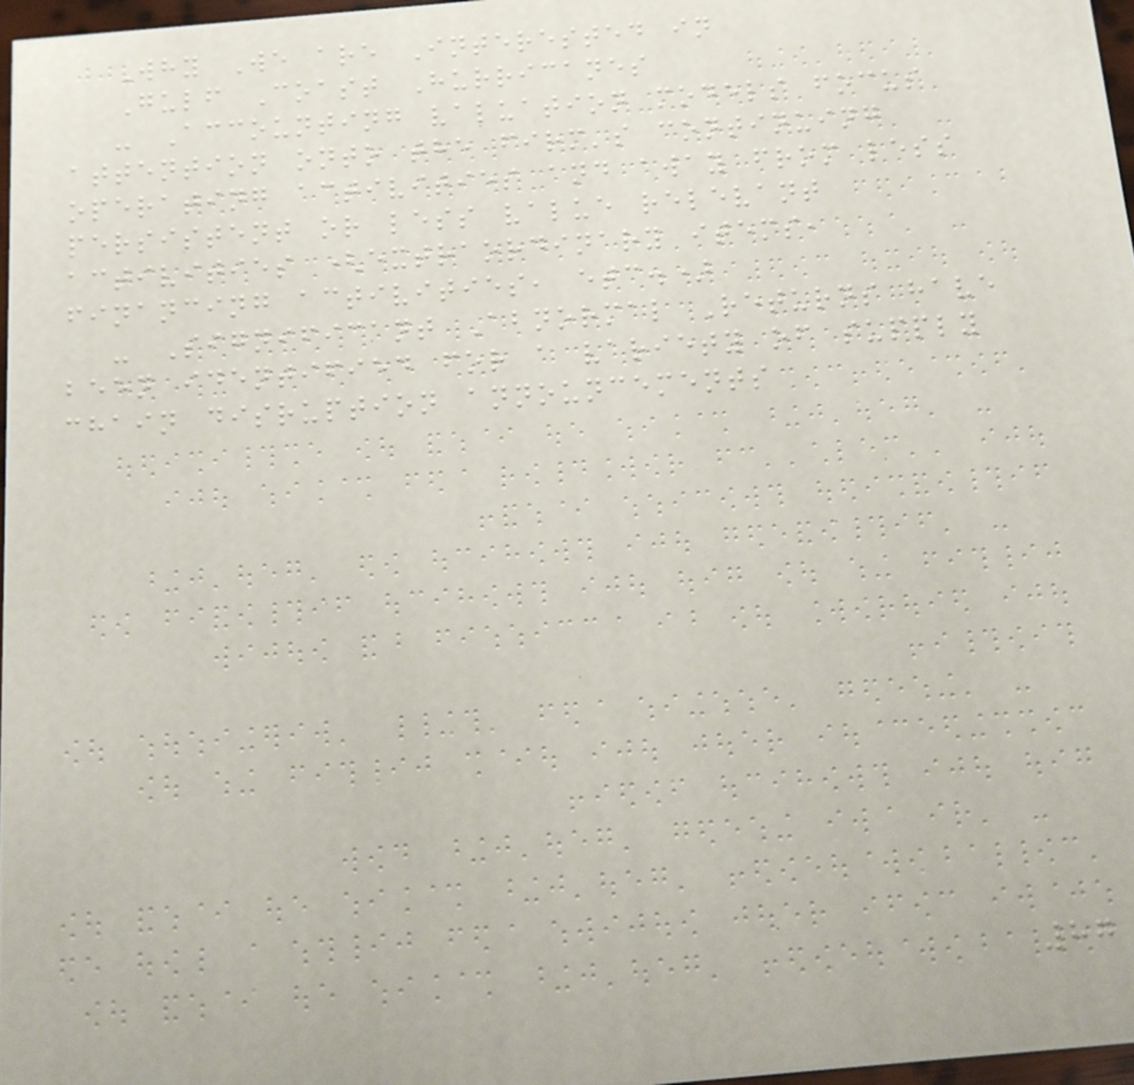Why We are Interested in
Gulf Coast Hurricanes
- Accounting valuation models focus
attention onto the firm's continuing
operating activities and away from less
persistent or less value relevant
activities (extraordinary items,
financing activities, etc.)
- Significant Abnormal Returns have
been identified for a variety of supply
chain disruption announcements
87
